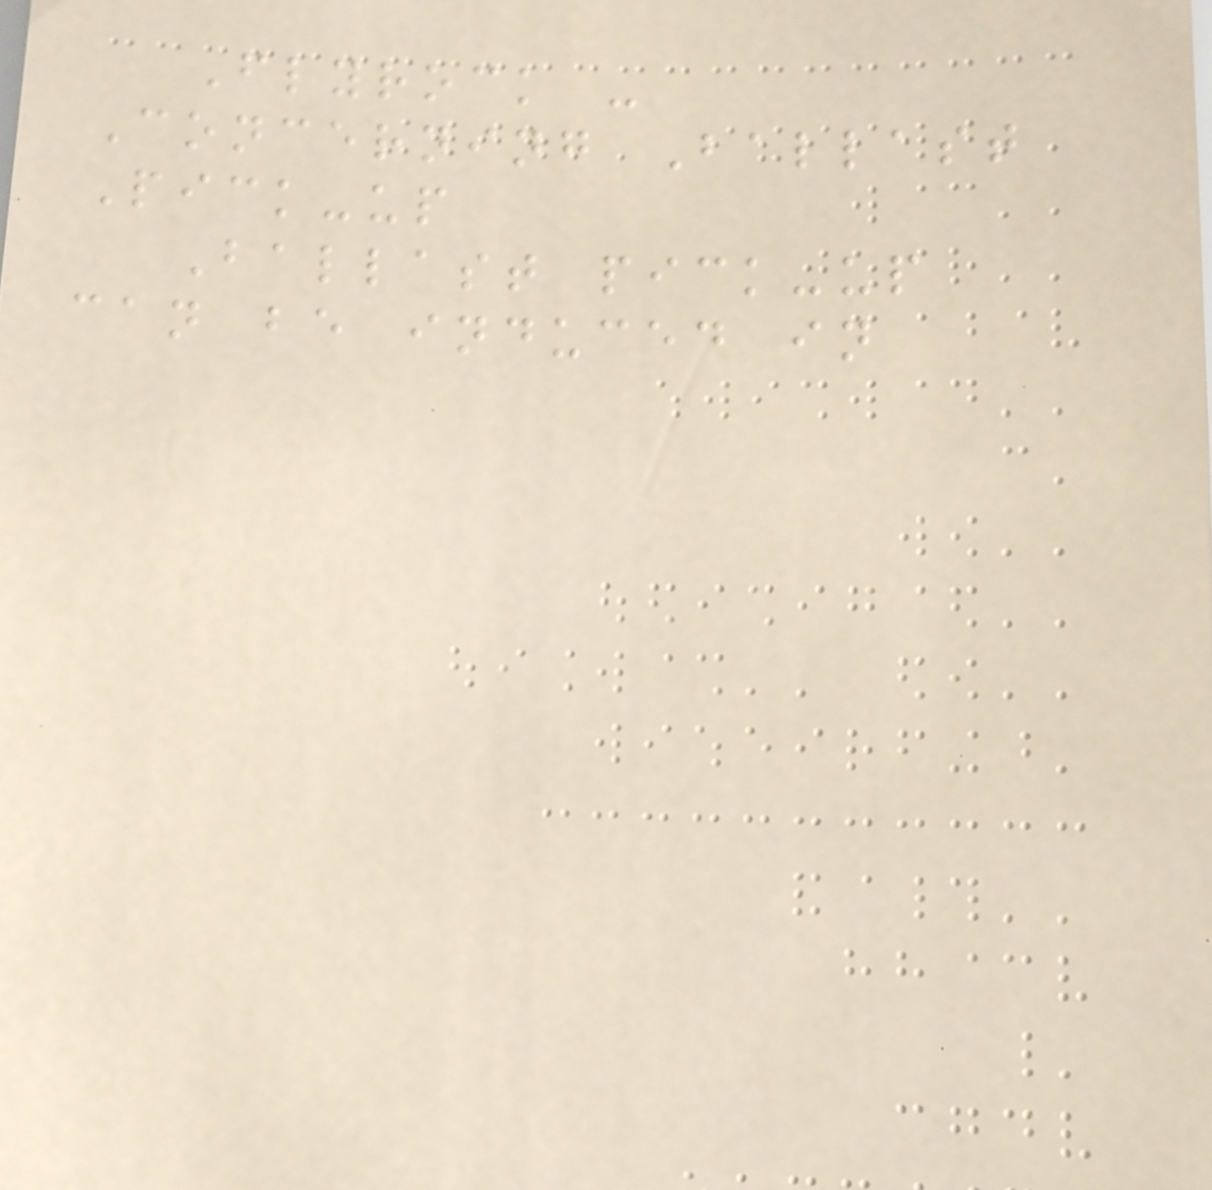Flyrock -
Concerning Ballast
Pick-up
Ballast pick-up
can be induced in
